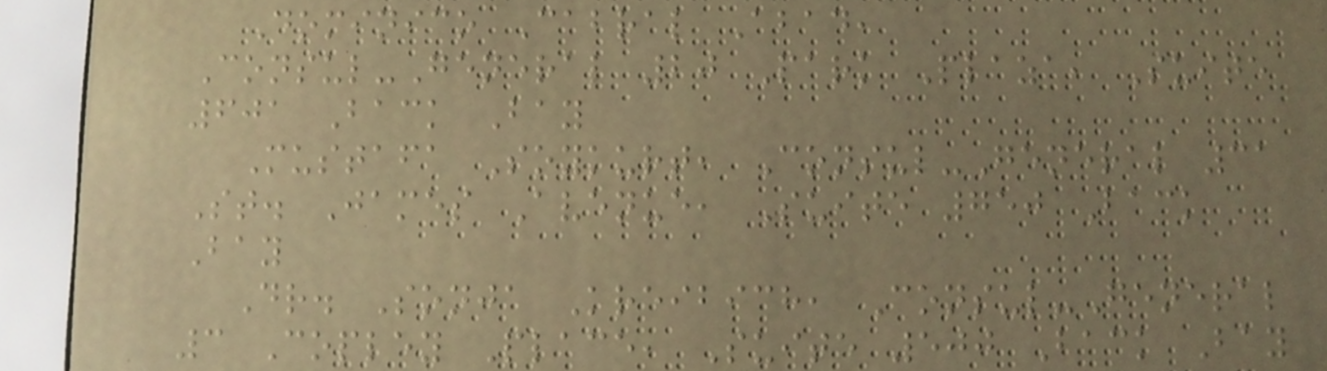Dominico Cabral Abad,
Consul-General 20 Park Plaza, Suite
601 Back Bay
Mustafa Soykurt, Consul-General 31
St. James Avenue, Suite 750 Back
Bay
Dr. Sonja Kreibich, Consul-General
3 Copley Place, Suite 500 Back Bay
